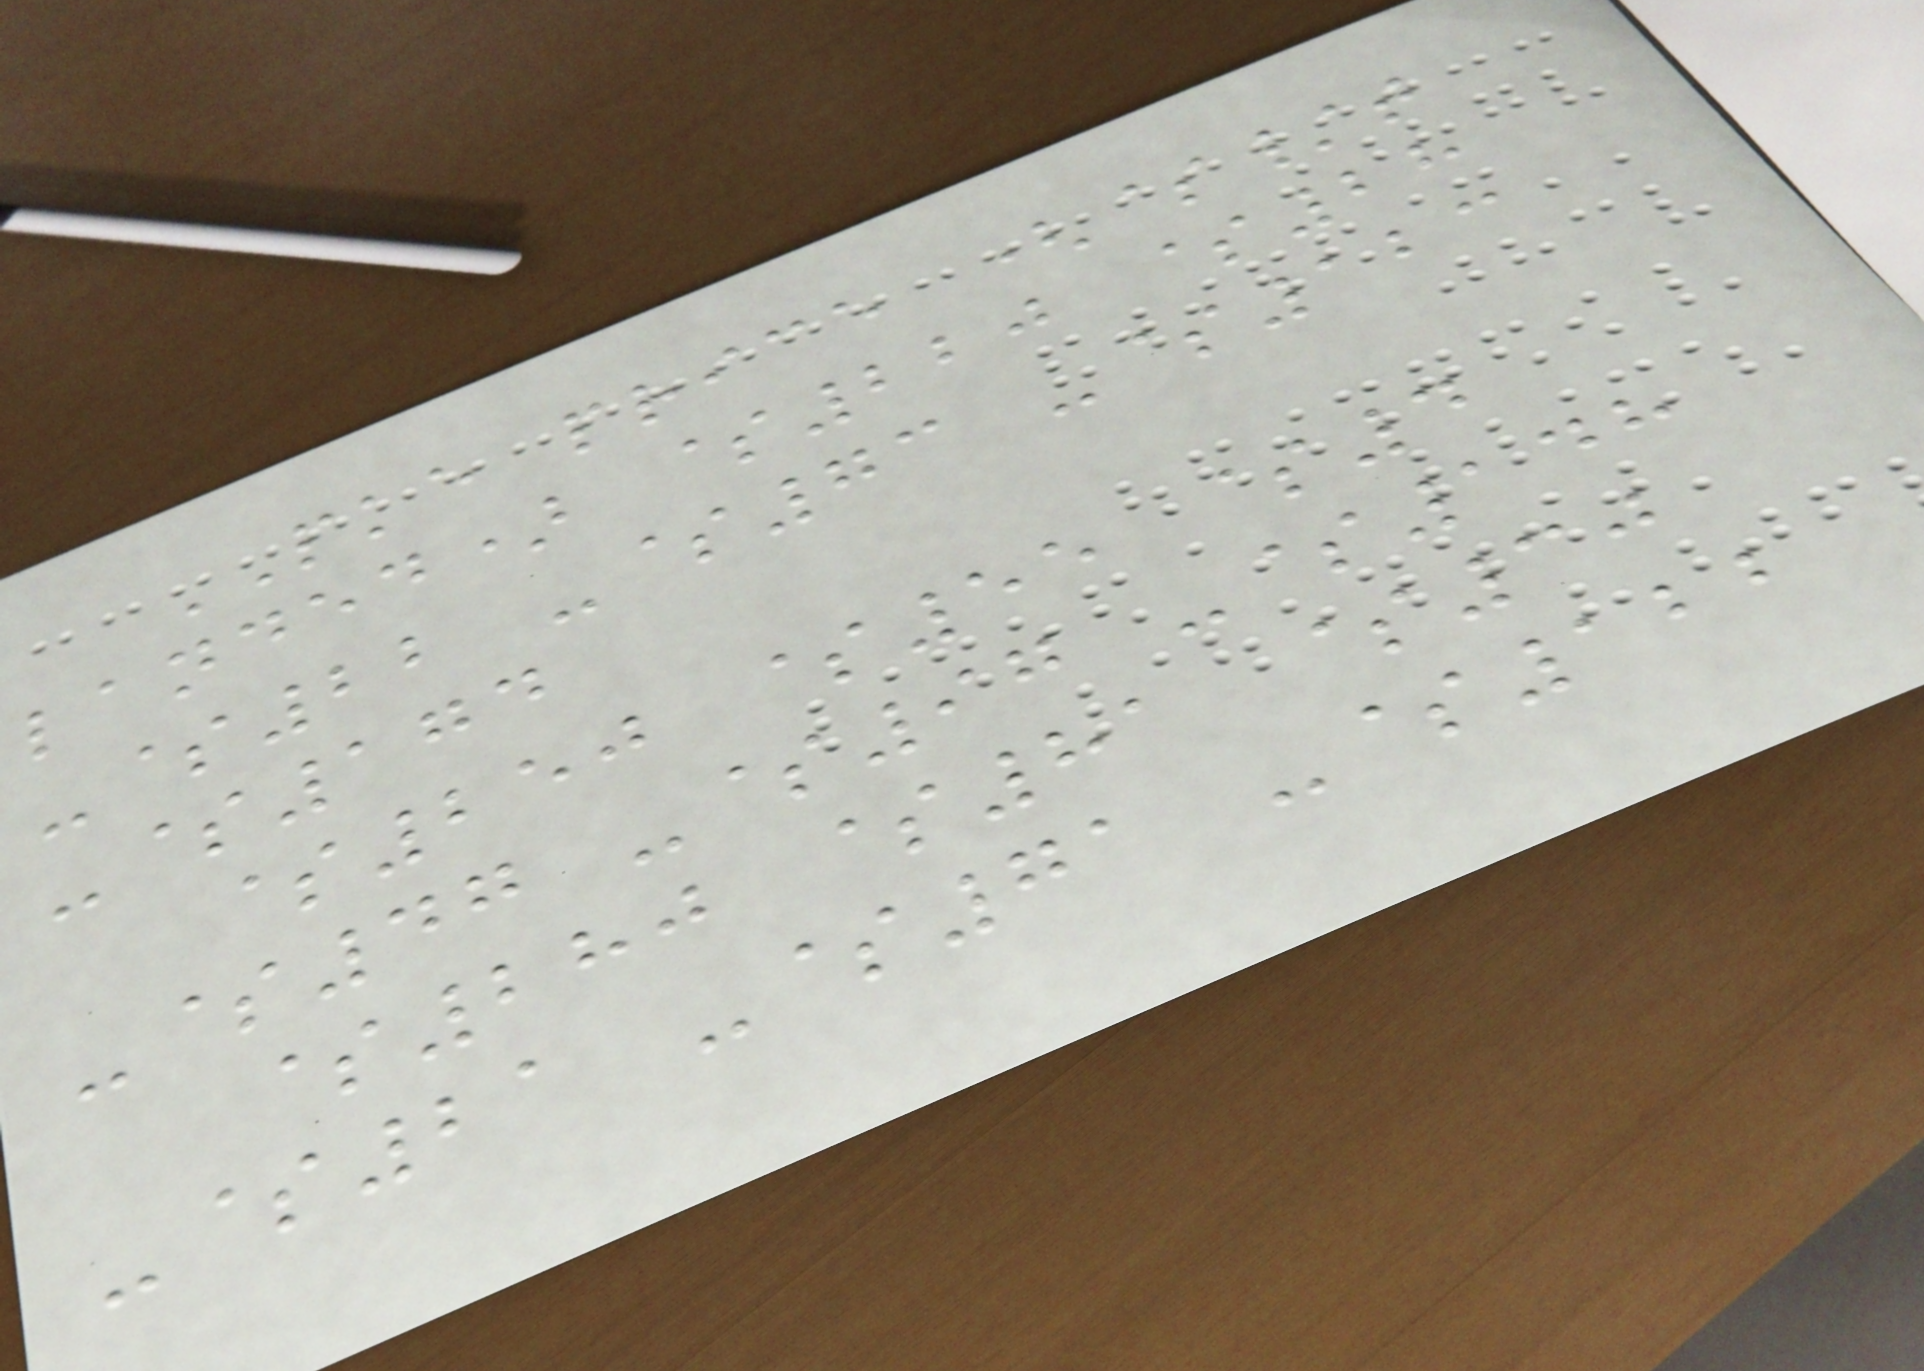PKE price ($/t
landed) $220 $28
-$22 -$73 -$123
-$174
$250 $55 $4
-$47 -$97 -$148
$280 $81 $30
-$21 -$71 -$122
